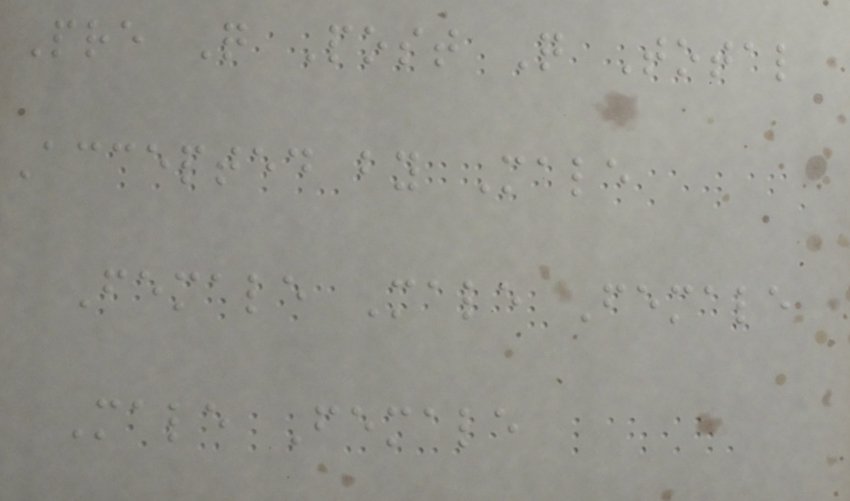Pre Q Post Q Total
Accepted by Male
Female Male Female
Male Female
